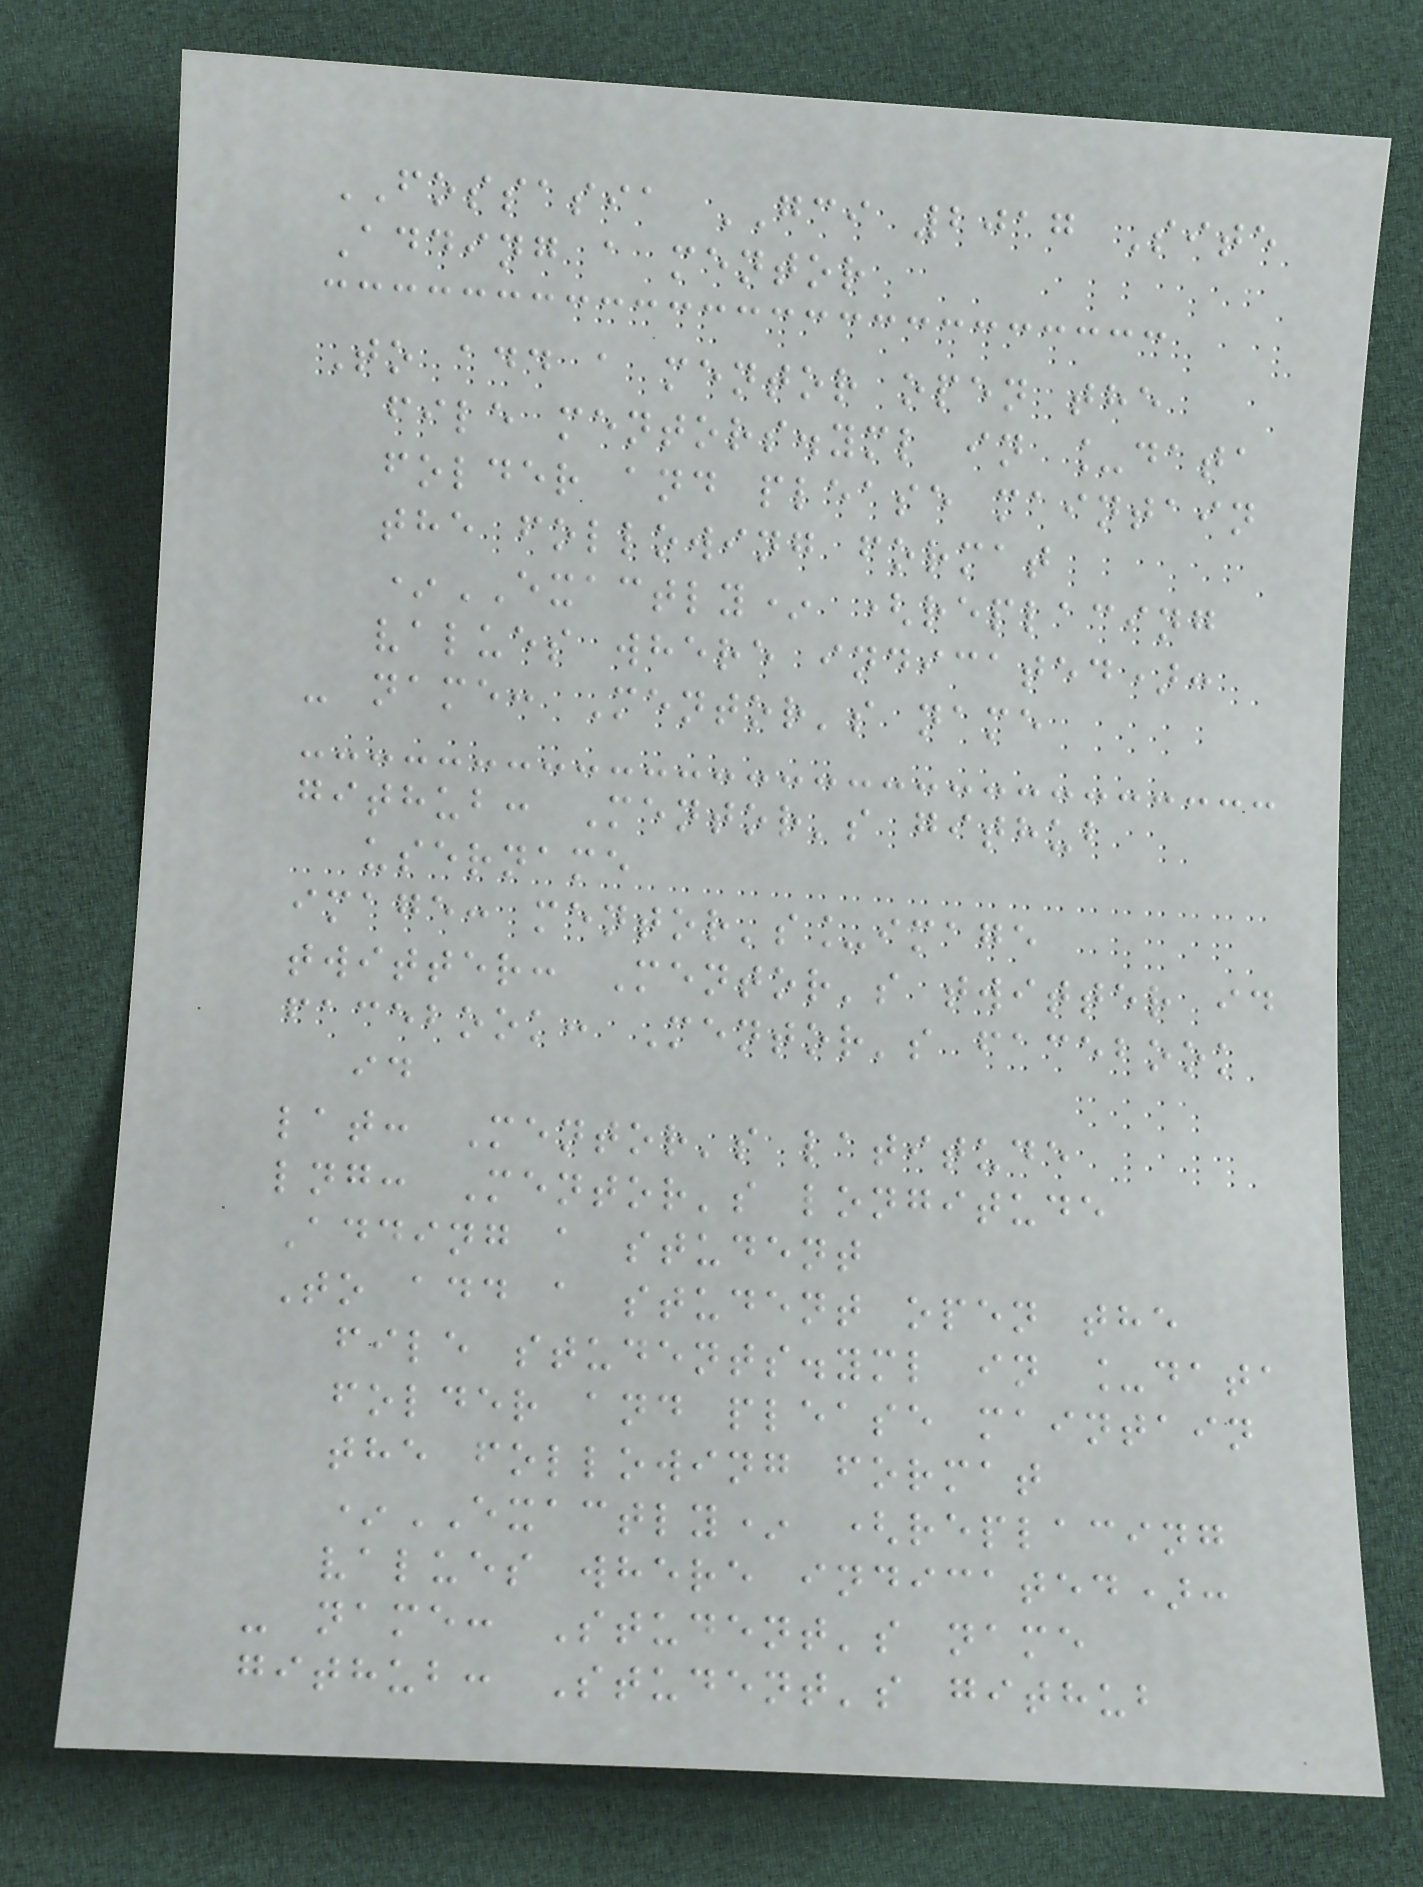FOSSASIA GCI 2017 Site
Adding a mentor
To add a mentor open the
file mentors.yml in _data
folder and please maintain
the following format
*EXACTLY* (replacing
values where indicated):
- name: Mentor's name
github: Mentor's github
username
image: mentor's_image
twitter: Mentor's twitter id
facebook: Mentor's facebook
id
lat: Mentor's latitude
lng: Mentor's longitude
Adding a student
To add a student open the
file students.yml in _data
folder and please maintain
the following format
*EXACTLY* (replacing
values where indicated):
- name: Student's name
github: Student's github
